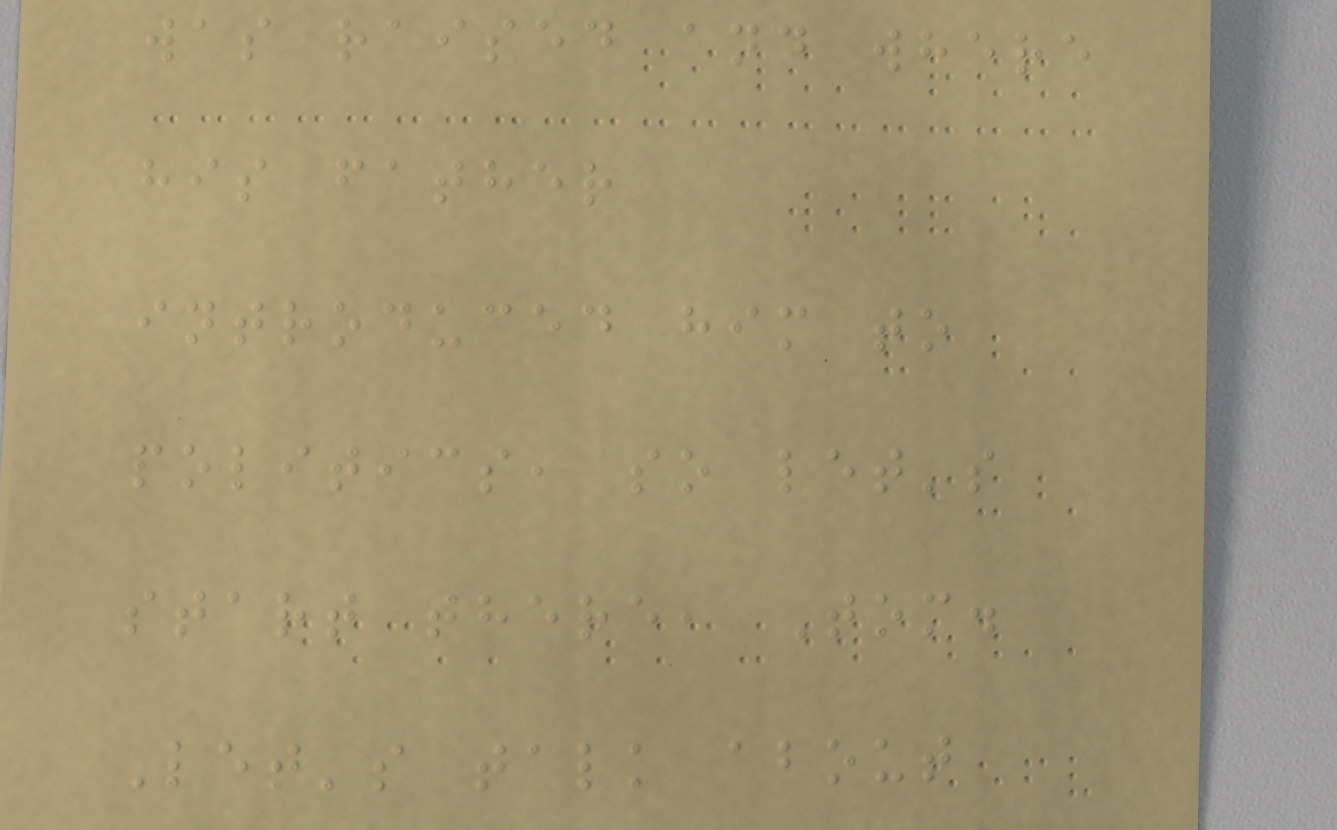was raised and where
his father
introduced him to
politics, so let's
start there, Tom.
Let's talk about
